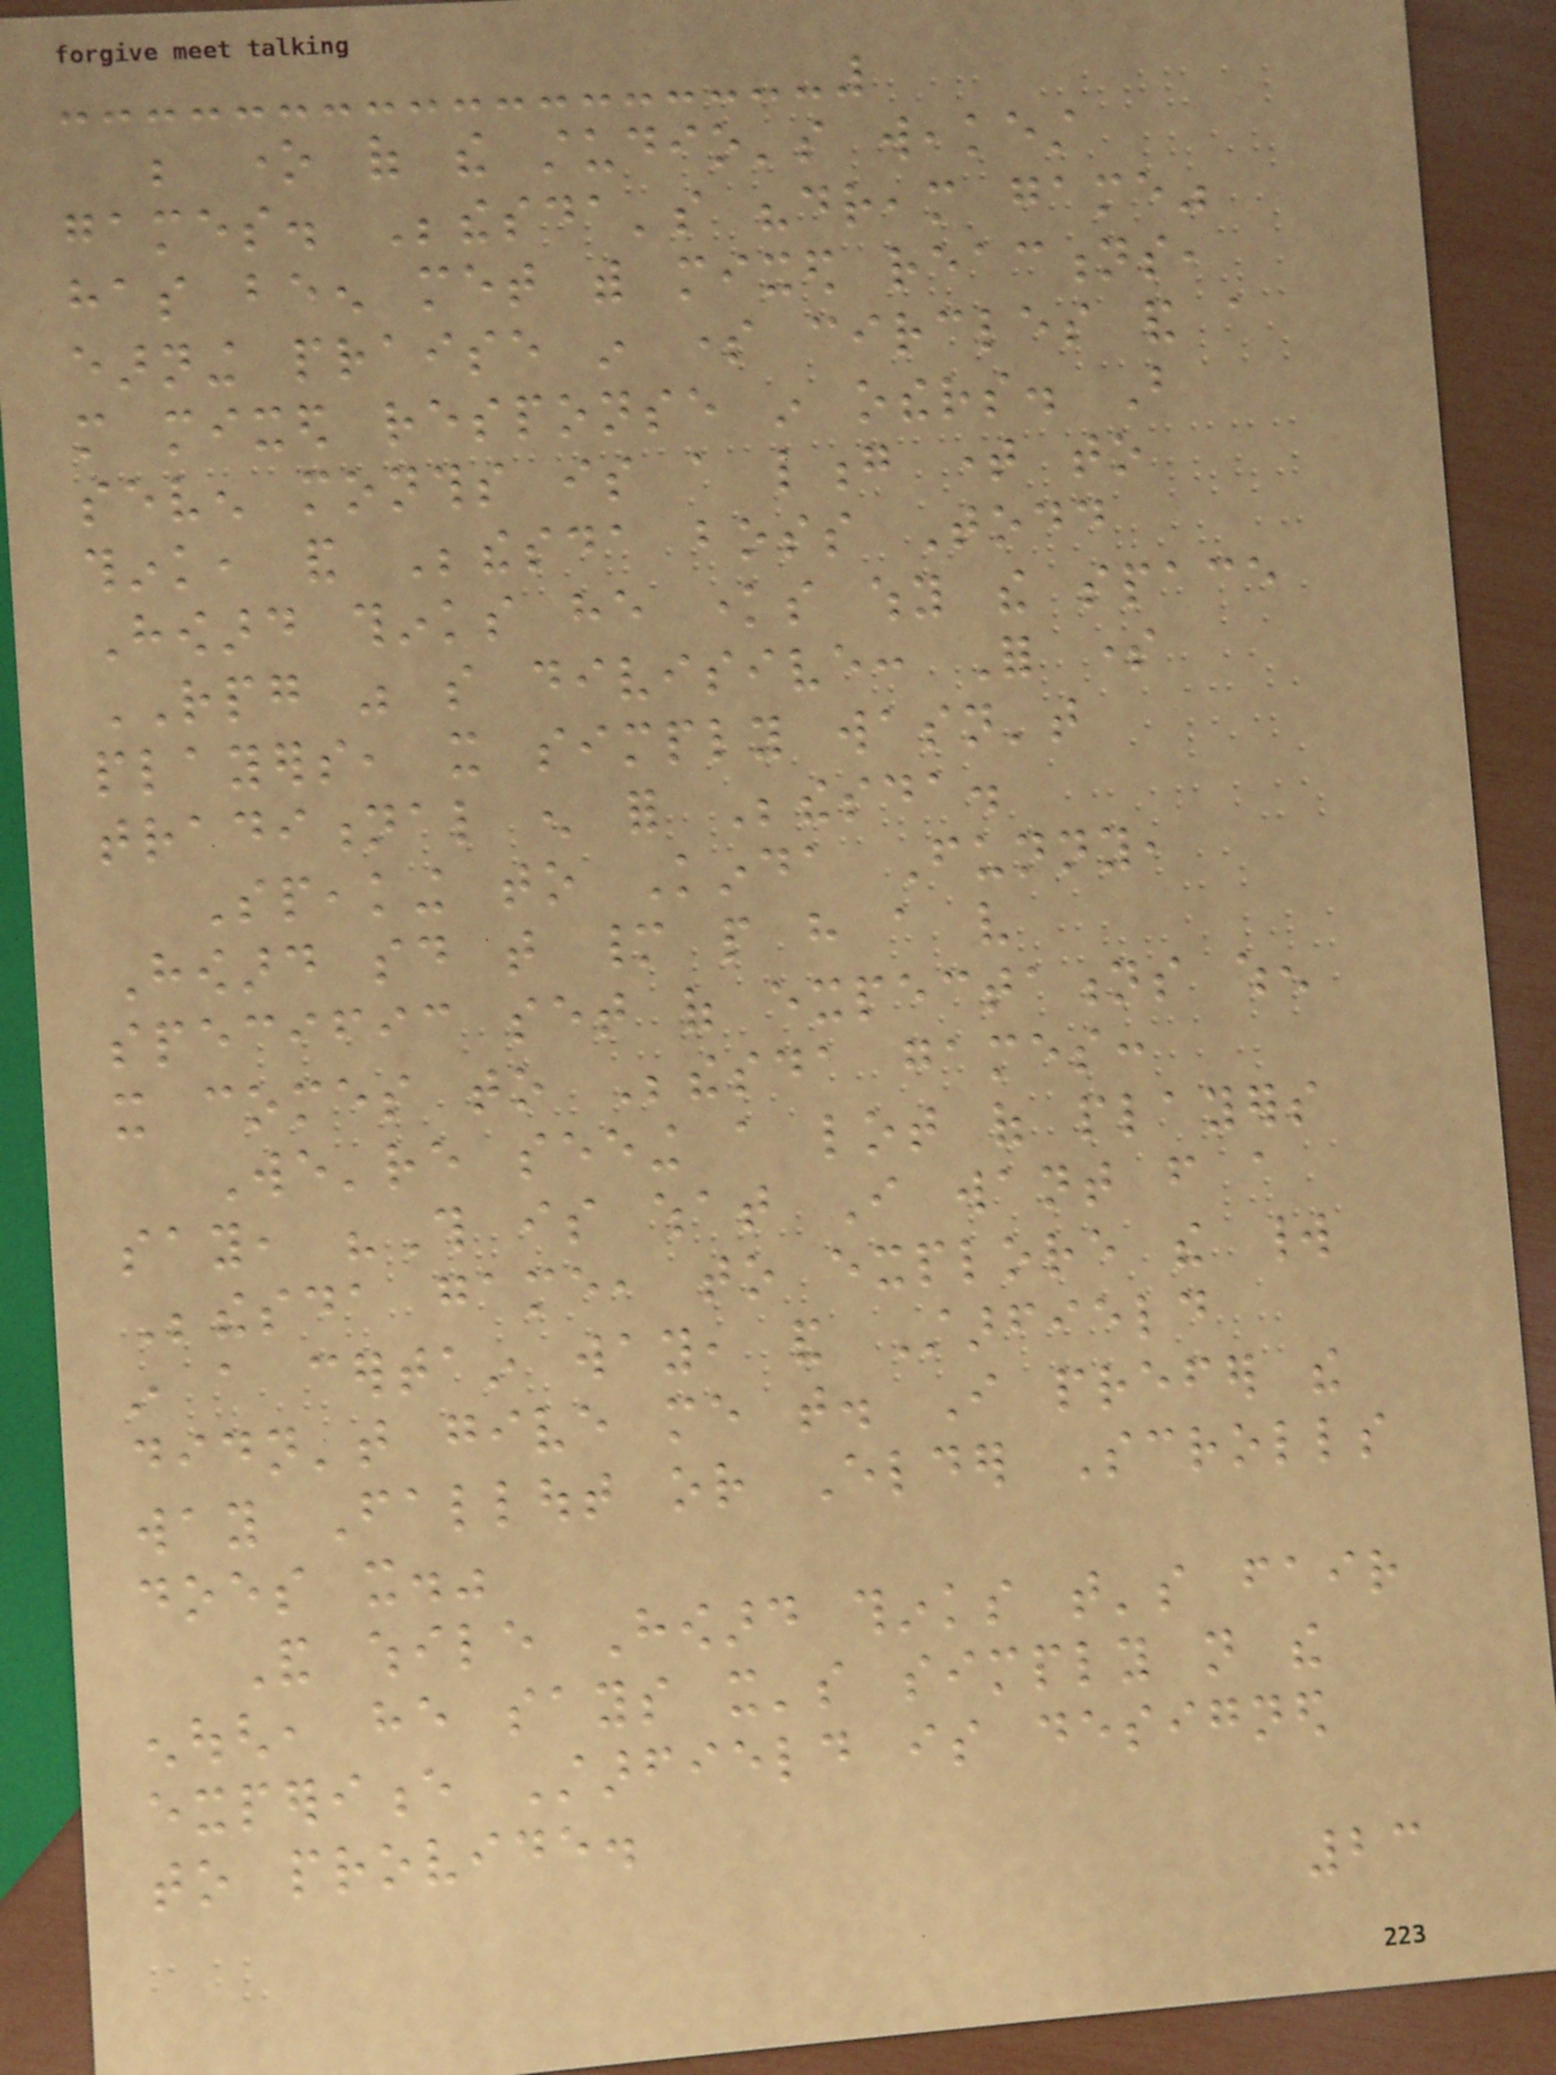be one of the studio's weakest
games. Bethesda's "dream game"
has been met with mixed reactions,
earning praise in some circles and a
more mixed response in others. But
seven months is a long time to
think, and Bethesda boss Todd
Howard thinks he knows why the space
RPG was so divisive: For some
players, it simply wasn't
traditional enough for Bethesda.
Speaking to Kinda Funny,
Howard said that many people have a very
specific set of expectations when
it comes to Bethesda games:
We're seeing a lot of players
say, "This is what I want from a
Bethesda game, to explore the world
in a certain way, and Starfield
didn't give me that. I prefer the
way Fallout or Elder Scrolls
does it."
And while Howard thinks that's fair
enough, he says it's simply not the
experience Starfield is designed
to provide.
23
